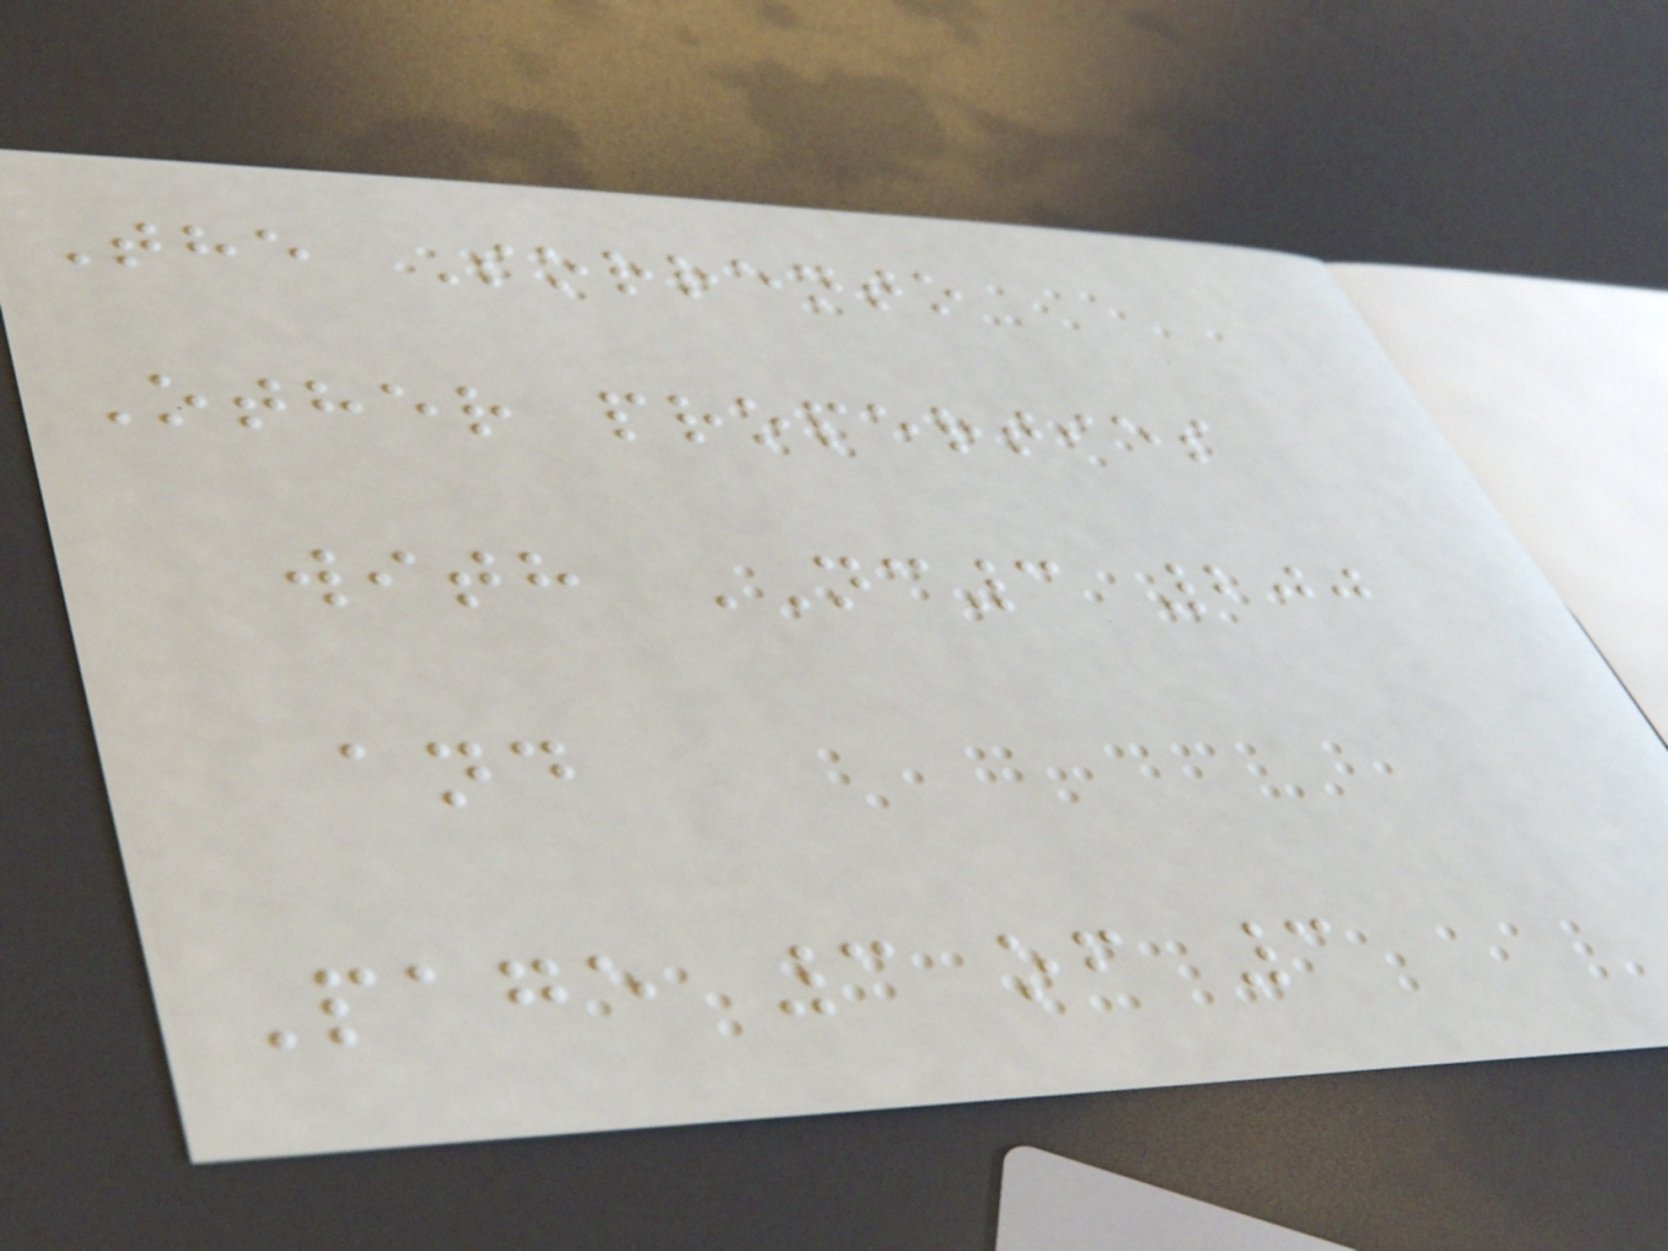The Sorrento
Other properties
with NC3 200
and
Page 3 of 3
